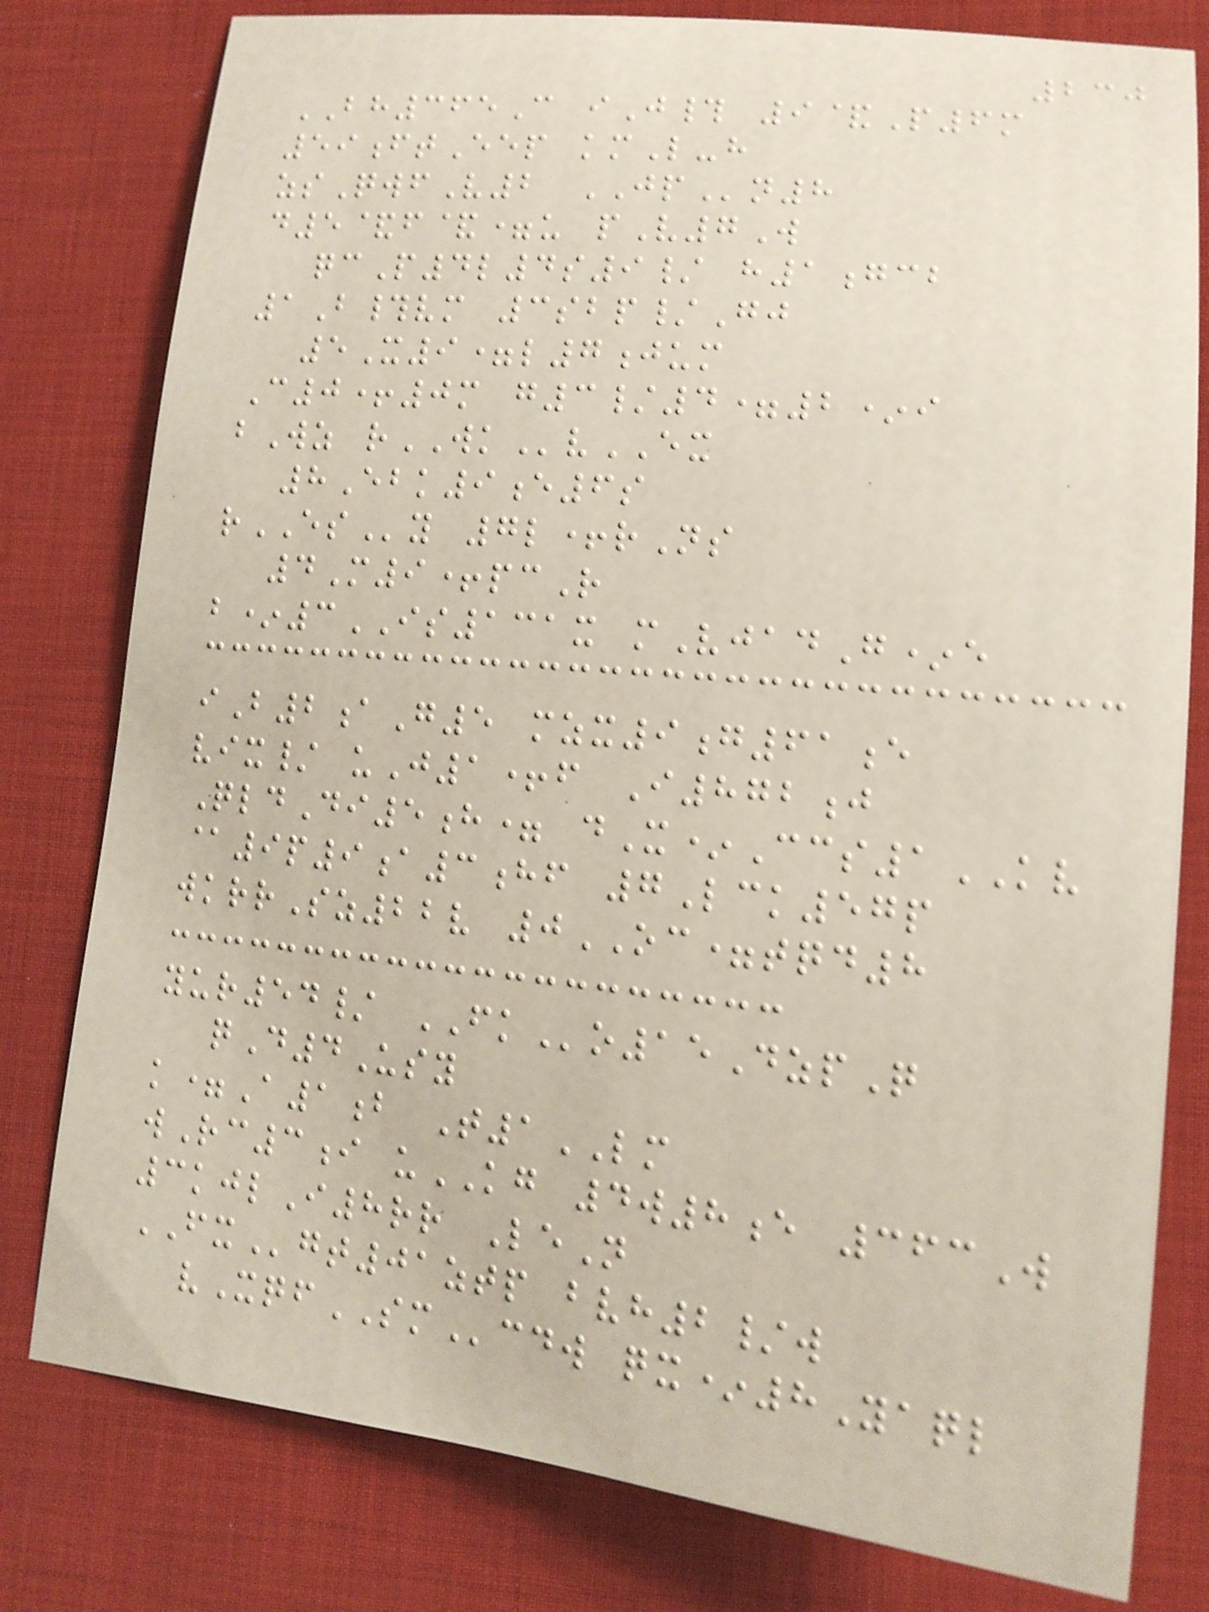230
BH365C iJ# 9&P6m
59ftEep kmL-h
zsQwfV2 JPn8
d5&f&=u pV7W
qcP4l4s9/ h1gcb
1B#vm 3sbp/Gj
5X9=l7jum
C0+0m g3/4=2*i
bWz rWKvEX
8Ebk9e6s
rESy 7l+rNs
4M9+pcR
b*3IS131x mVjadG*e
iB2aG5 mzx9g61e
vix/ uJ1+f I872j
QldDi5h= dX*Ccs1KV
@9p9a3hf 7Lck57p
wkrrSz22v 0OC=tqd8
yur54/ FKo15DzpQ
qD4Usy
k=A1b T1LM
wRc3i uKG 4w8e 363W
3kjlI8rr LeN
FXgt01ztp bvh2/w
vXqfSMcdw qx*8Yaql
